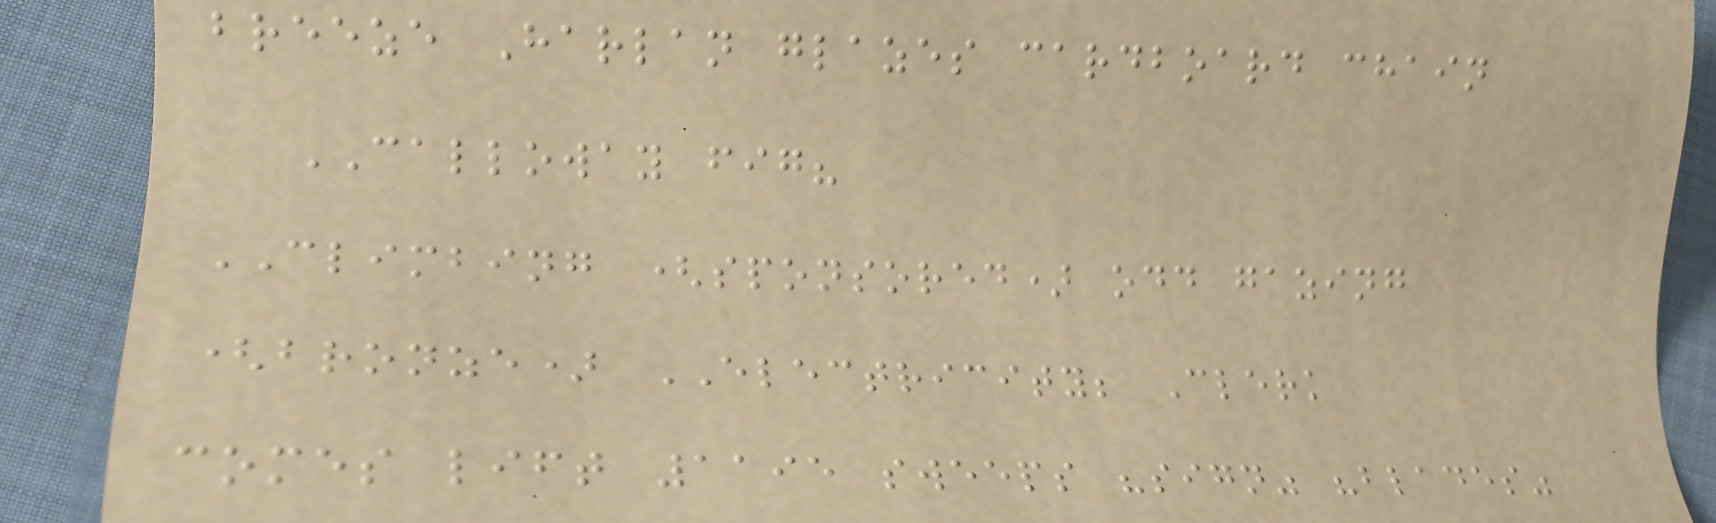breeze Harlan glazes cardboard chain
CALLOWAY fig?
CLIMBING (sponsored) odd gazing
(bronze) ELECTRICITY; Clerk
comes lift 1195 sweeps "sign" "blades"
